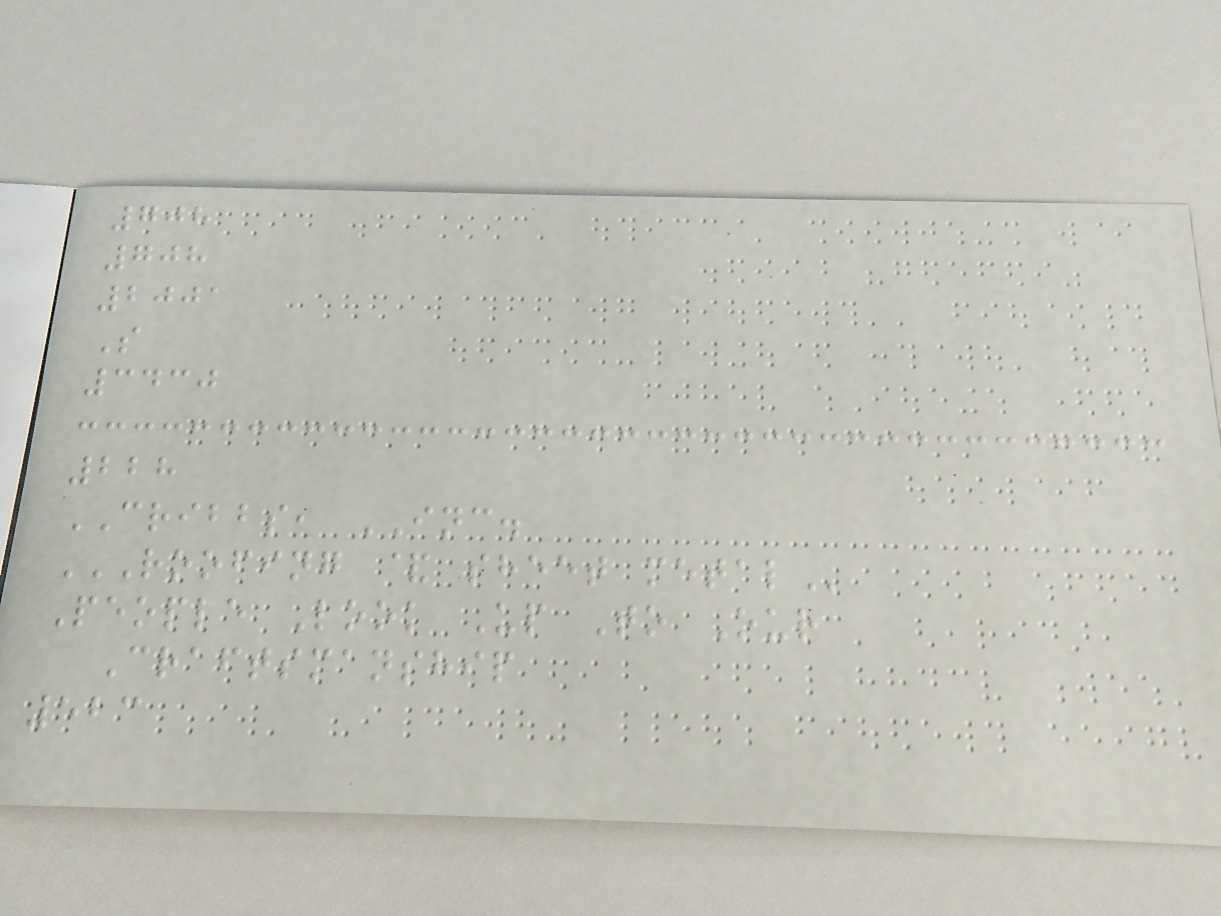708
708
2001
S
3430
228
CRIBBS, INC.
ROOFING & SHEET METAL
People Look Up To Our
Craftsmanship
523
